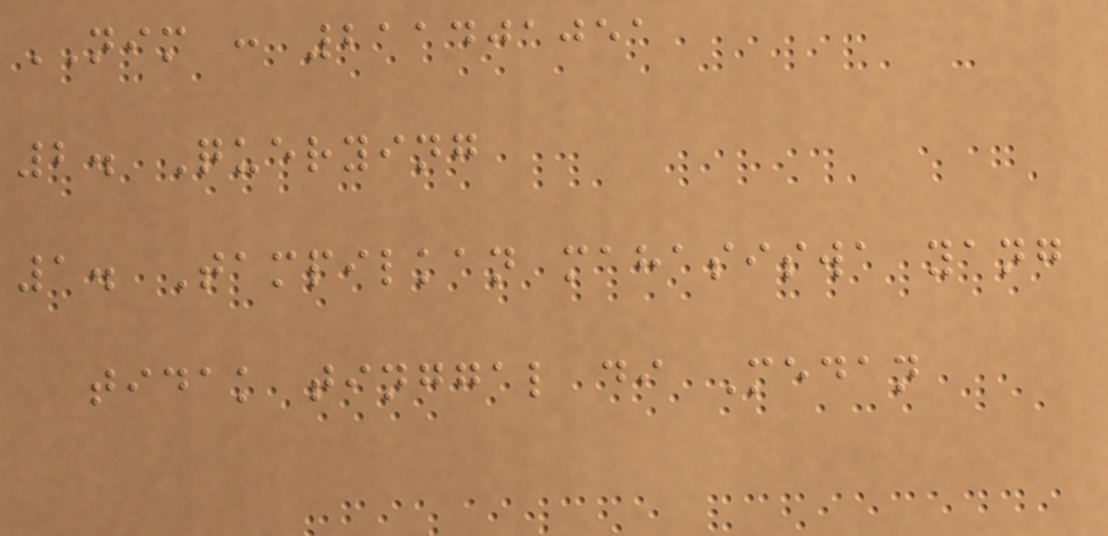NIM : 211401051
2. Querying
1. Tampilkan mahasiswa yang
tidak tinggal di Medan
